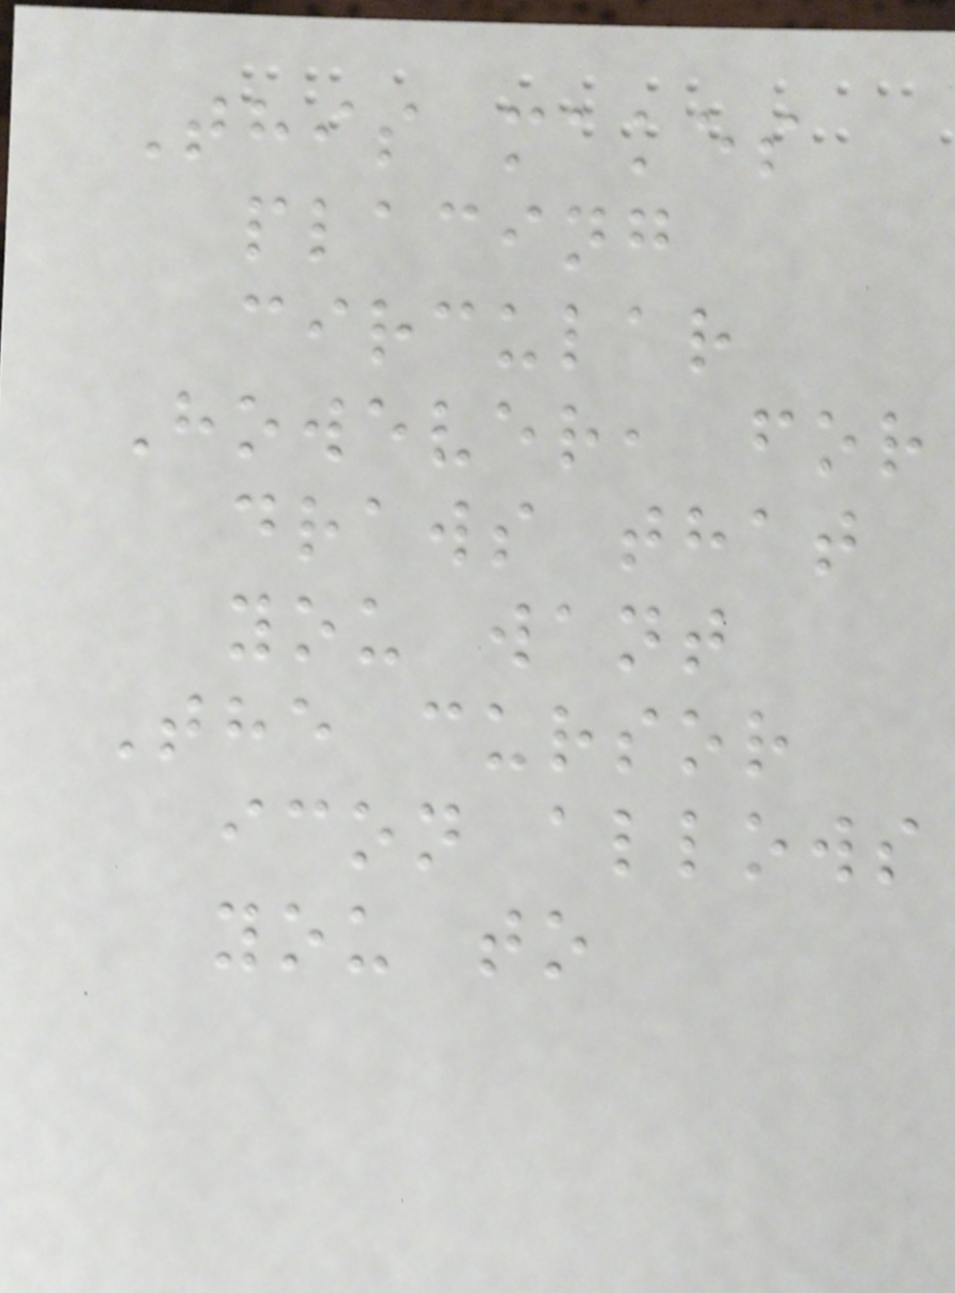This makes
placing
circular
However, for
draws that
you want
The cursor
icon allows
you to
